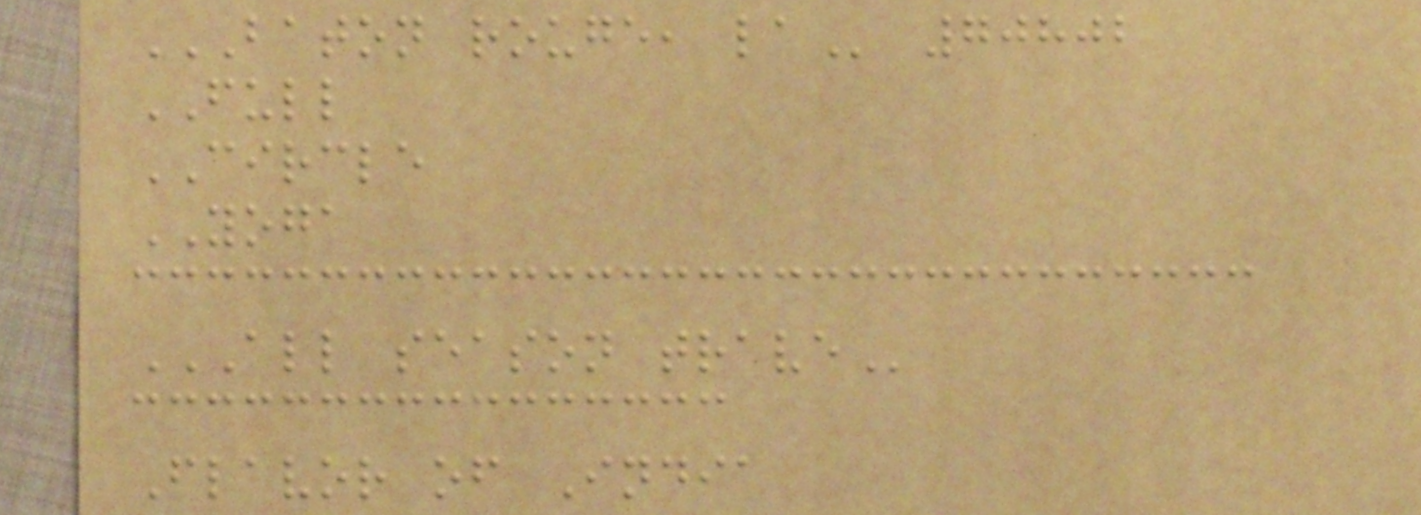BATON ROUGE, LA 70802
FULL
CIRCLE
YOGA
ALL SEASON TRAVE
Flavor of India
